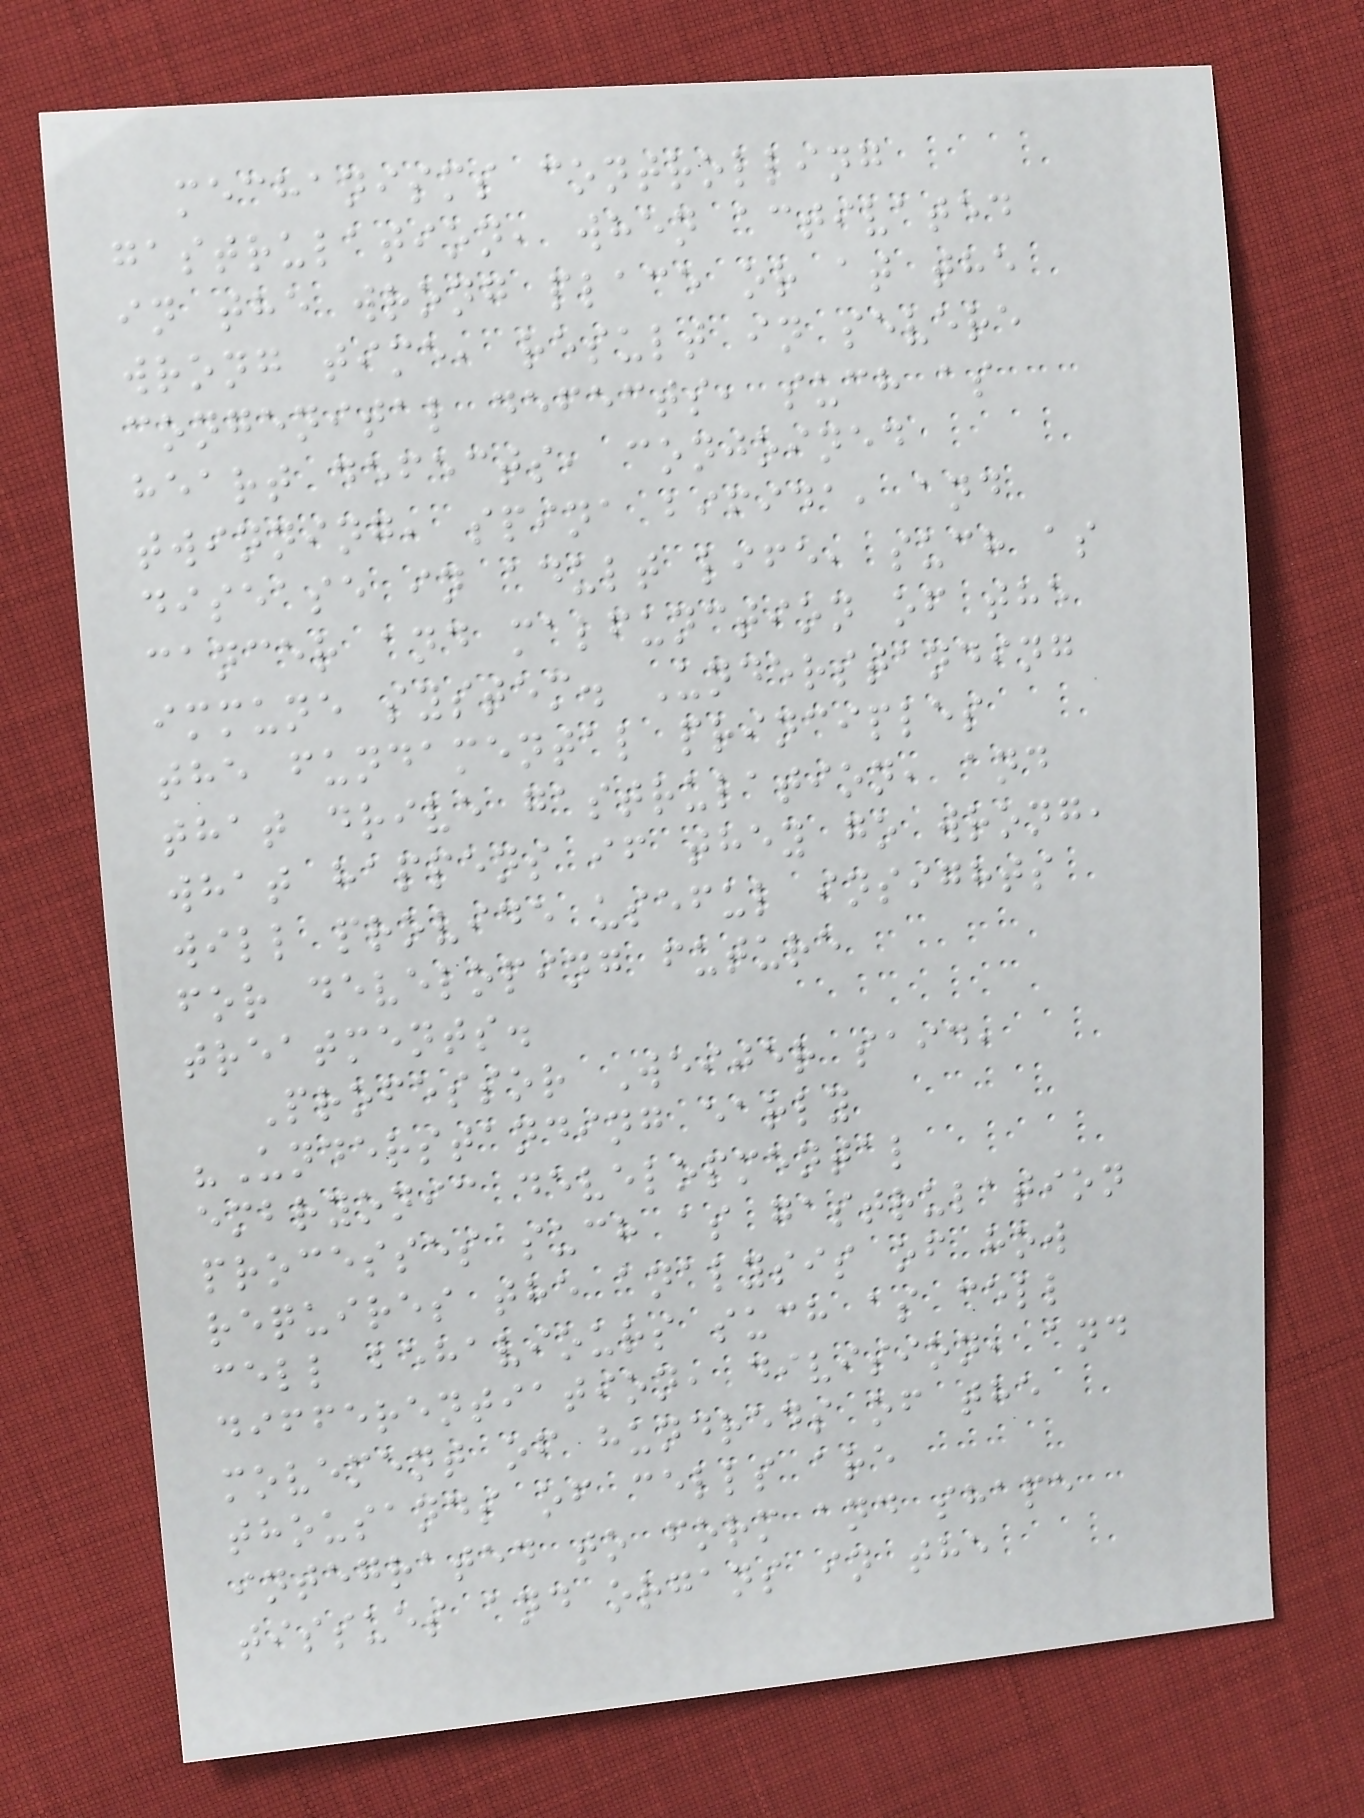mechanisms controlling
gastrulation, when activated
in the wrong place or at the
wrong time, result in severe
congenital defects, such as
heart defects, conjoined
twinning, spina bifida, and
disease in adult life, such as
cancer and malfunction of the
immune system. Understanding
the fundamental principles
that drive gastrulation, and
what happens if they go wrong,
will provide useful insights
for developing future
treatments.
Professor Weijer said,
"Understanding early
embryonic developmental
processes such as gastrulation
requires the analysis of how
cell behaviours such as cell
differentiation, division, and
movement of hundreds of the
thousands of cells are
integrated to form and shape
tissues and organs in the
